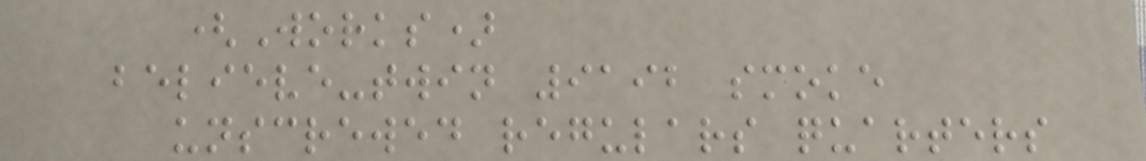(Works)
believe-twin 9192 smoke
unscrewed regulars quarters
